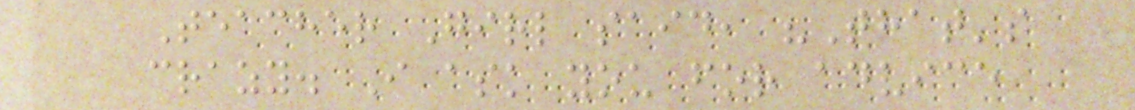Teacher Girl said, "That's
crazy. I ask you for advice
